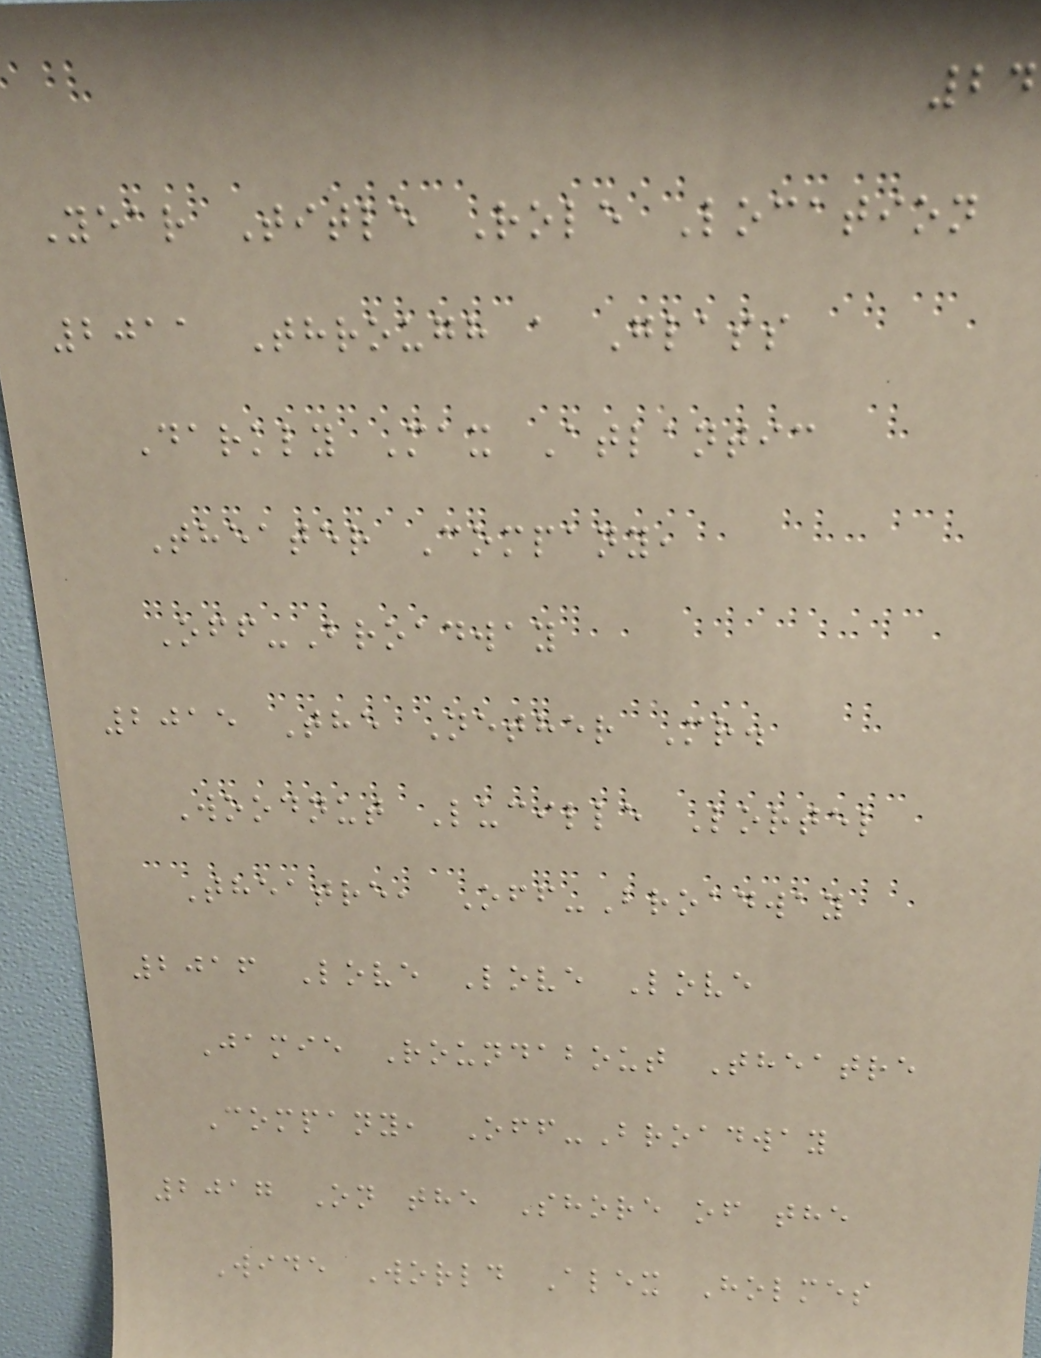24
Year Title Role Location
2011 Through a Glass
Darkly Max Atlantic
Theater Company,
Off-Broadway
2015 The Nether Mr.
Woodnut Lucille Lortel
Theatre, Off-Broadway
2016 Love Love Love
Jamie Roundabout Theatre
Company, Off-Broadway
2017 On the Shore of the
Wide World Alex Holmes
